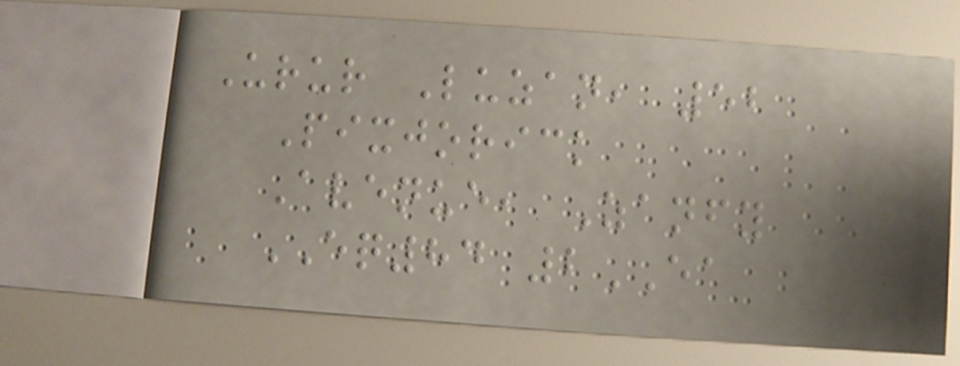Urur Luzan, 52
Pixjorick
Avenue, Zanfy
EQ84 2EA
